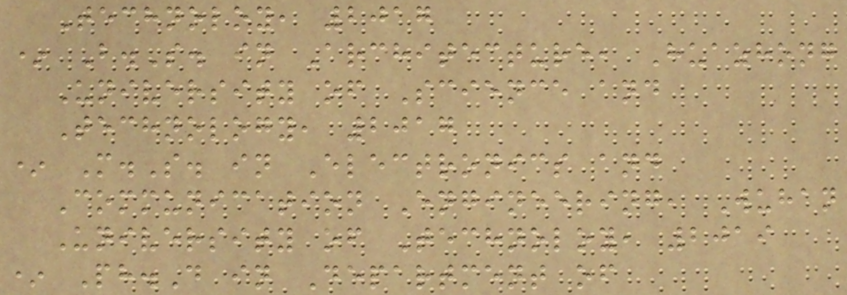Technoloy, 2017
* B.S. in Architecture, Huazhong
University of Science and
Technology, 2017
* M.S. in Electronics and
Communication Engineering, Wuhan
University of Technoloy, 2019
* Ph.D in Department of
